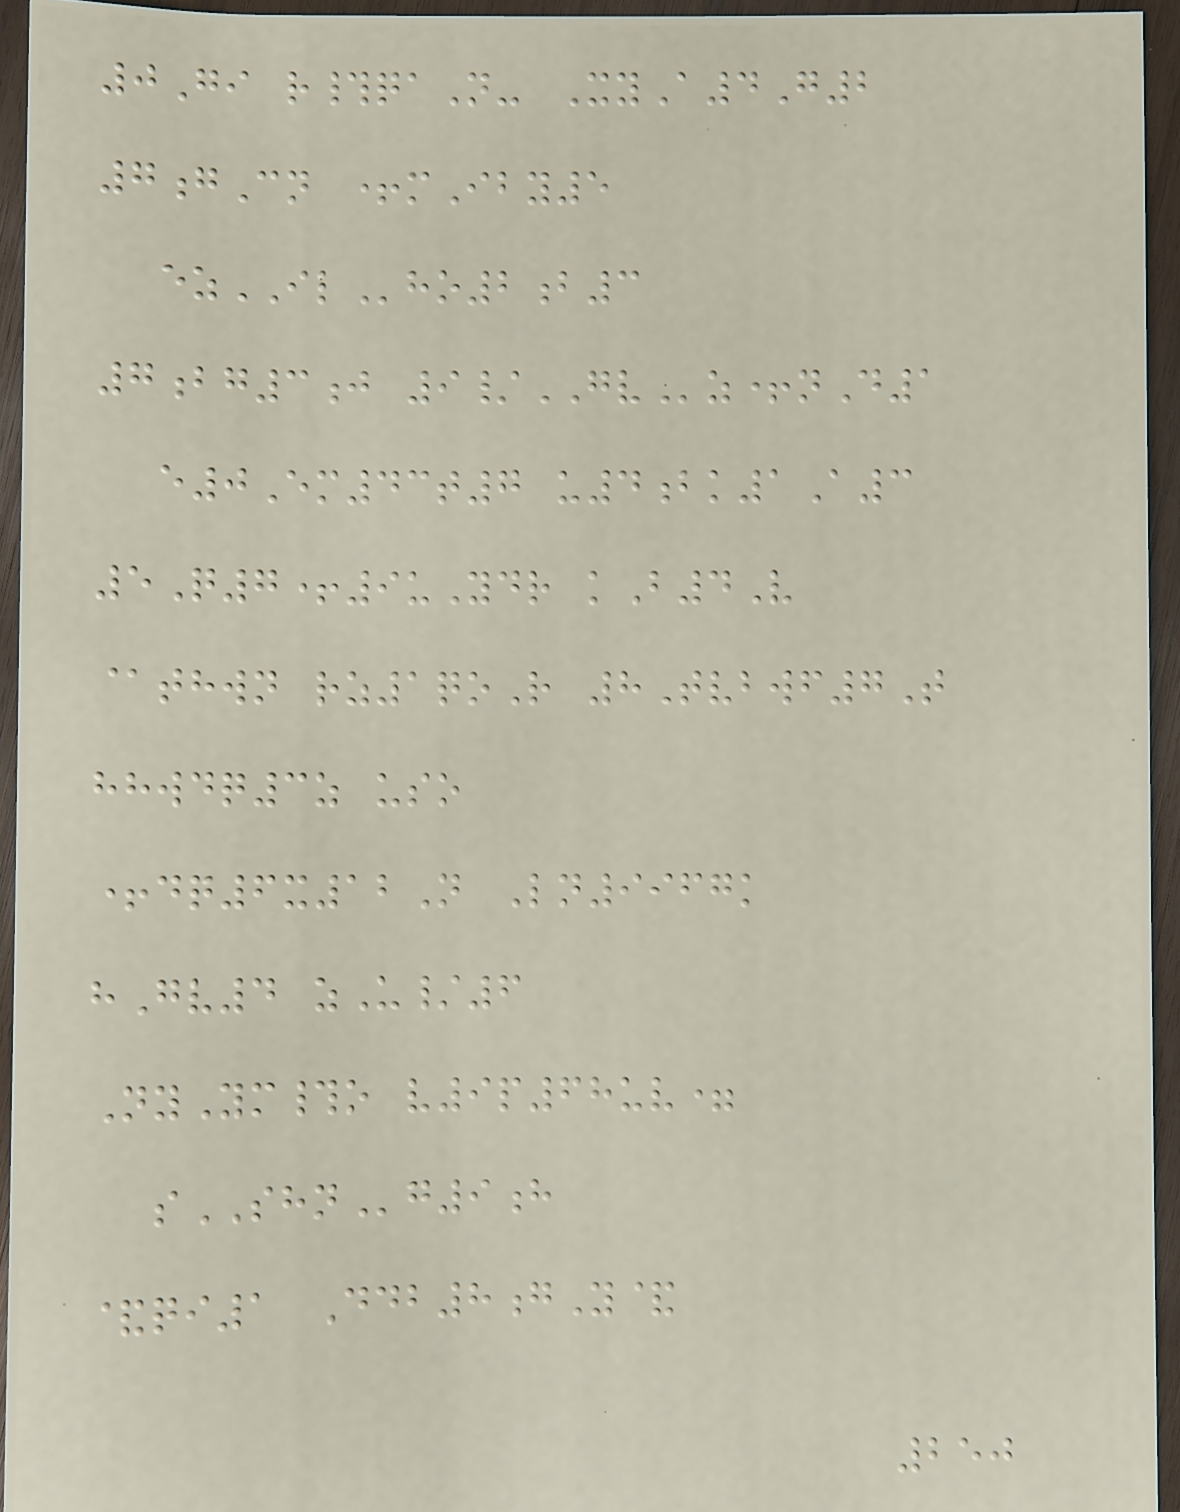0Gi r#qaN- XyA4G2
7gCn +mIby5
ezILho2b3
7bg3j 9/GVz+nD1
e0Em43t7 u4bk1A3
5Q7+9uYdr kB4V
@thwn rz1qoR 8Tvbwf7T
hhwdq3z uso
+dq6x12N Ln9967k
hGv4 zU/6
NyYm#o v9p68uv=
sSHNg9h
&qi1 Ddb8gY&
250
